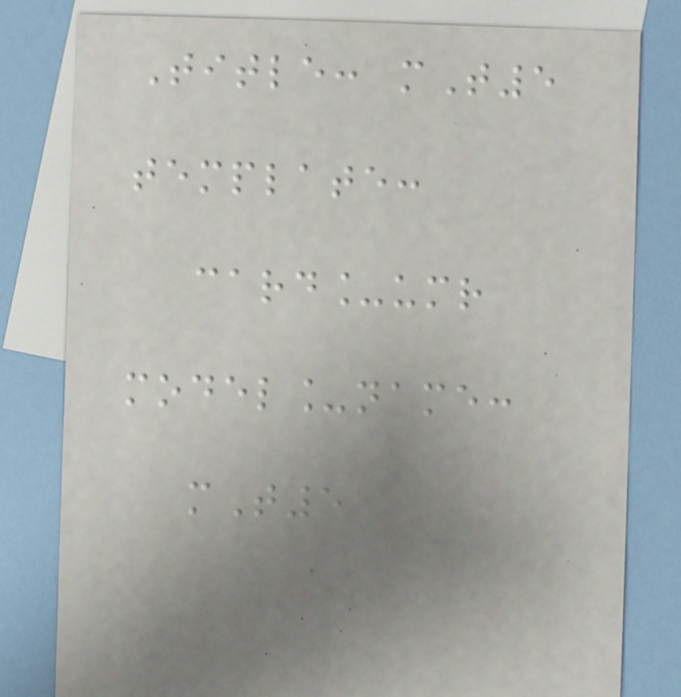Title: mT5
template:
card_umr
model_name:
mT5
